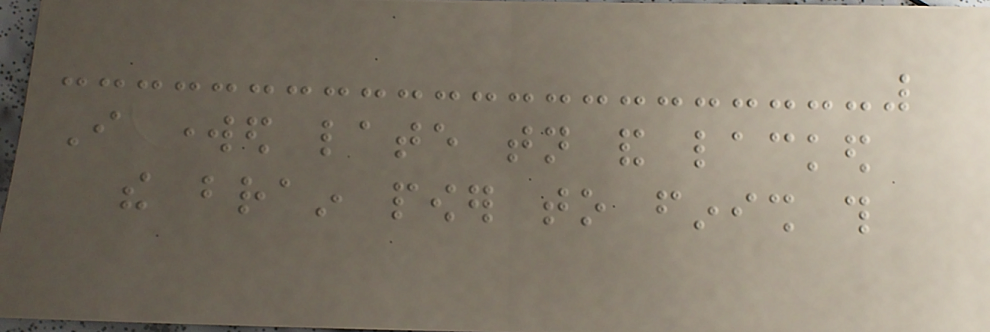I worked late tonight and lacked
the brain power to finish this
